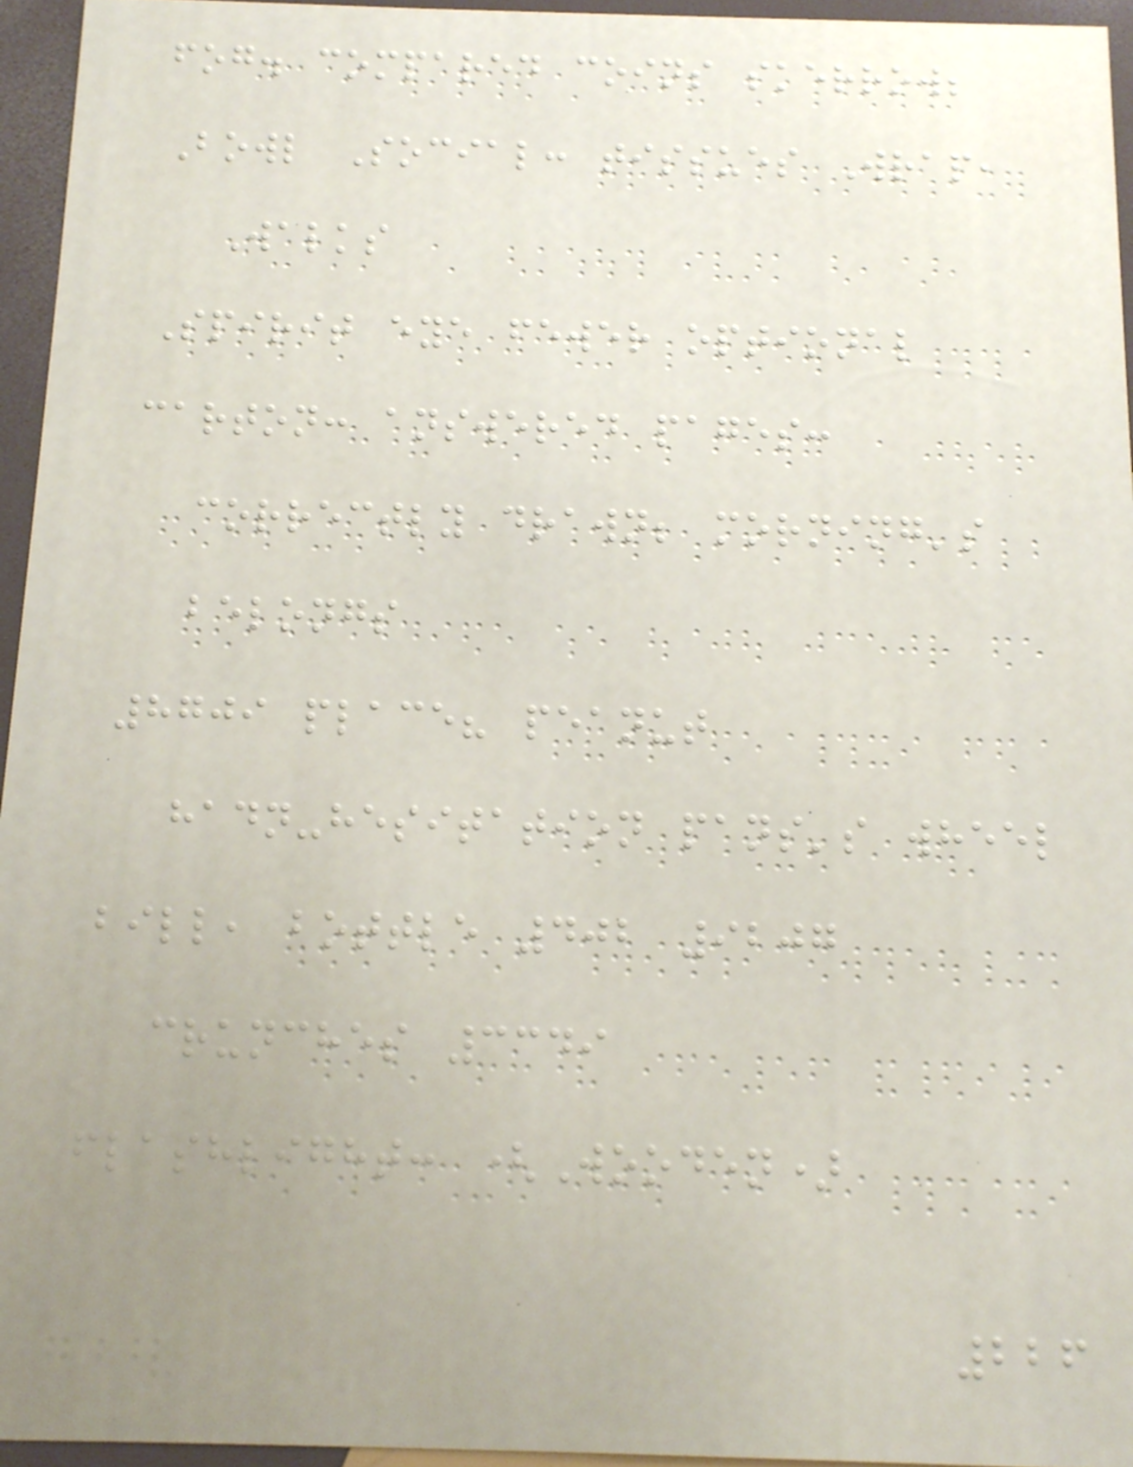fog. compared coins skerrow;
Bowl Social: tissues Wrap,
Walks
Spirit eye fewer optional
carton: answered pages:
correctly drawn; morning's
belongs
8709 place? peanut
hadn-hesitation pans's wheel
bill, bottle 402 9207
crunches 3349
flashlight: (Wooden)
226
